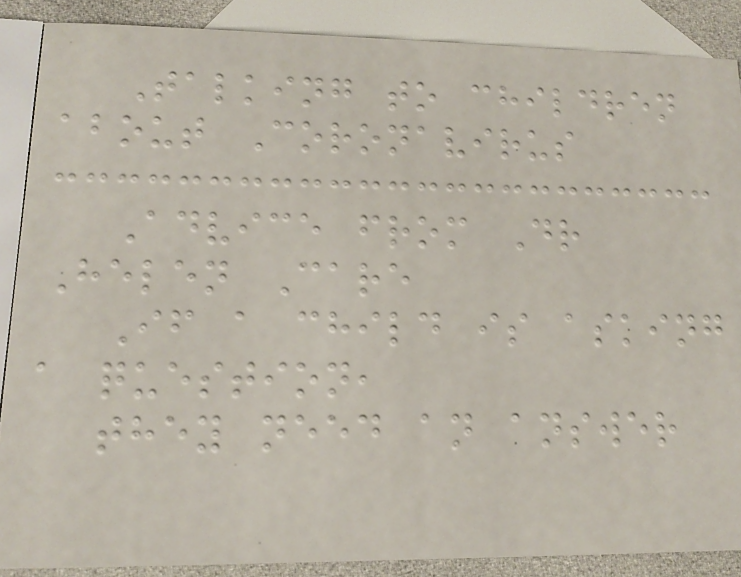Talking to children
about Coronavirus
Advice from Dr
Helen Care
If a child is asking
a question,
they need an answer
